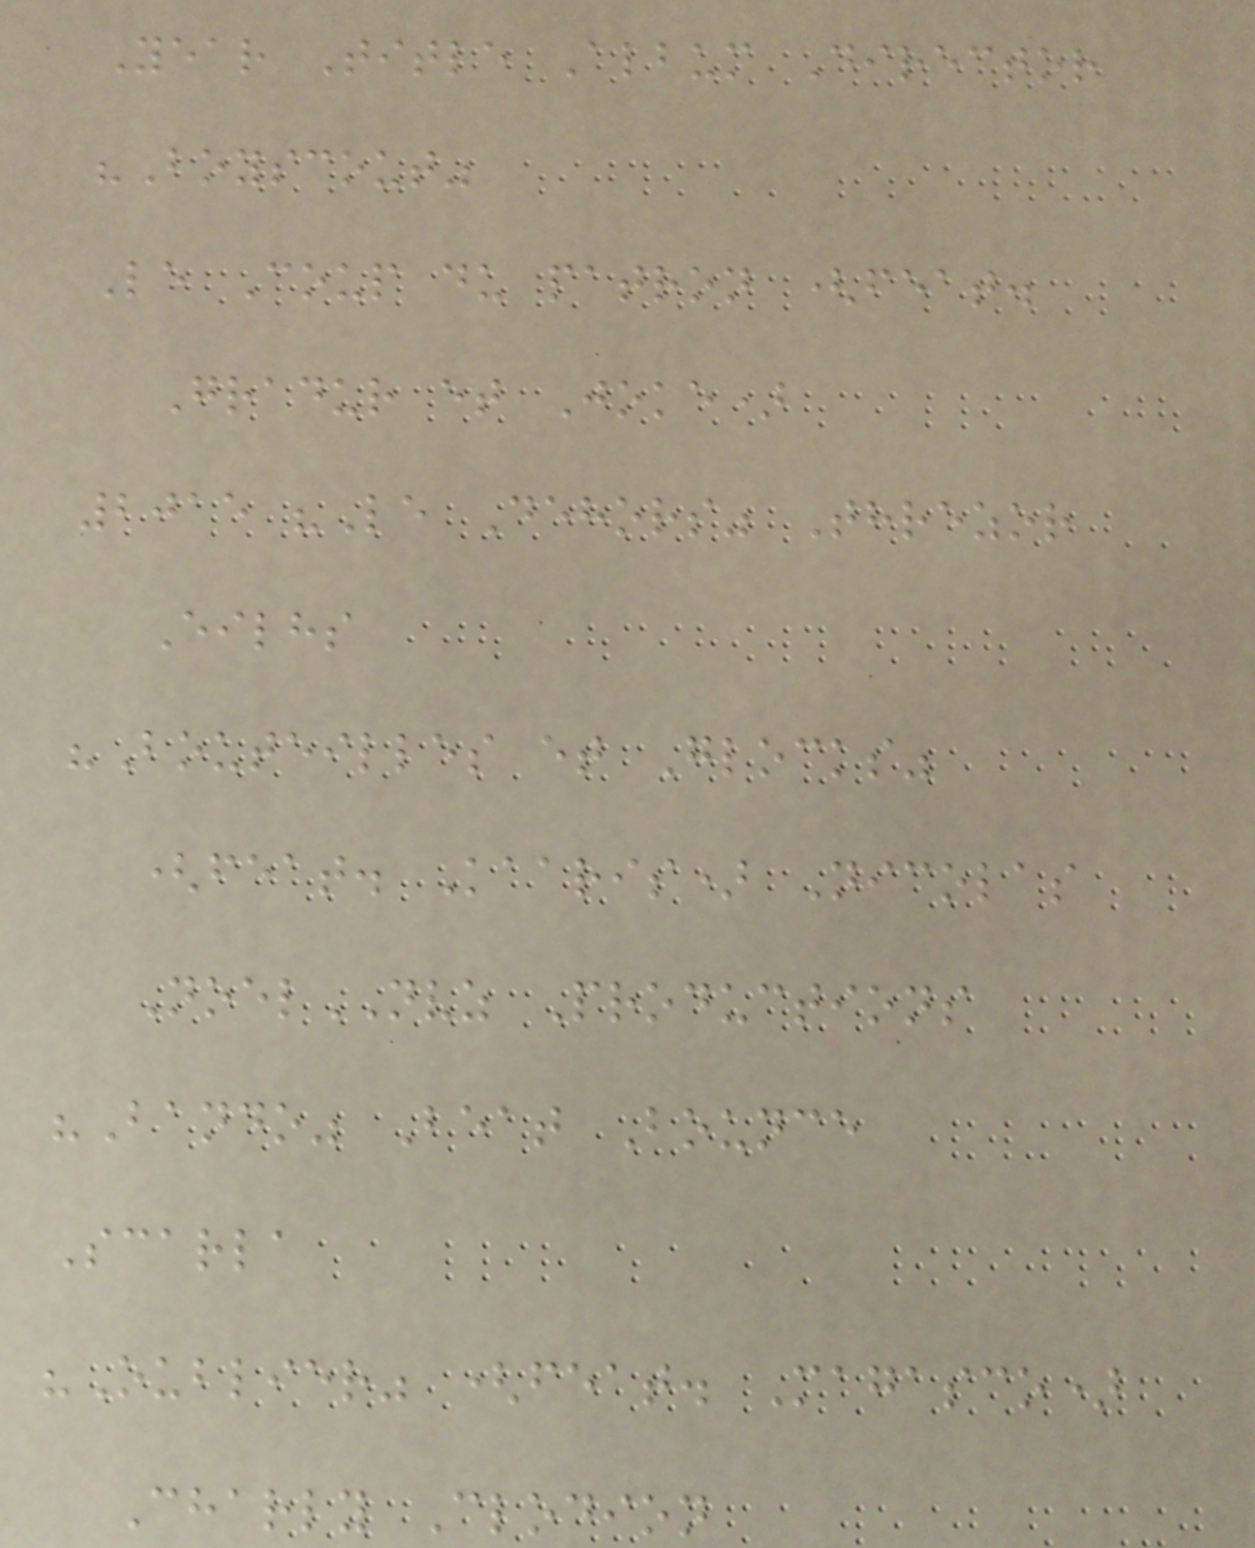Year Title Album Director
"Boyscout"
Le Coup du patron (feat.
Gradur et Joke)
2015 "Le Dehors" Threzor
Eilhs
"Bouteilles et Glocks"
(feat. Kaaris) Nicolas
NoelNVZ Productions
"Bando" Beat Bounce
Scarla
"Oublier" (feat. Magasco)
Charly Clodion
